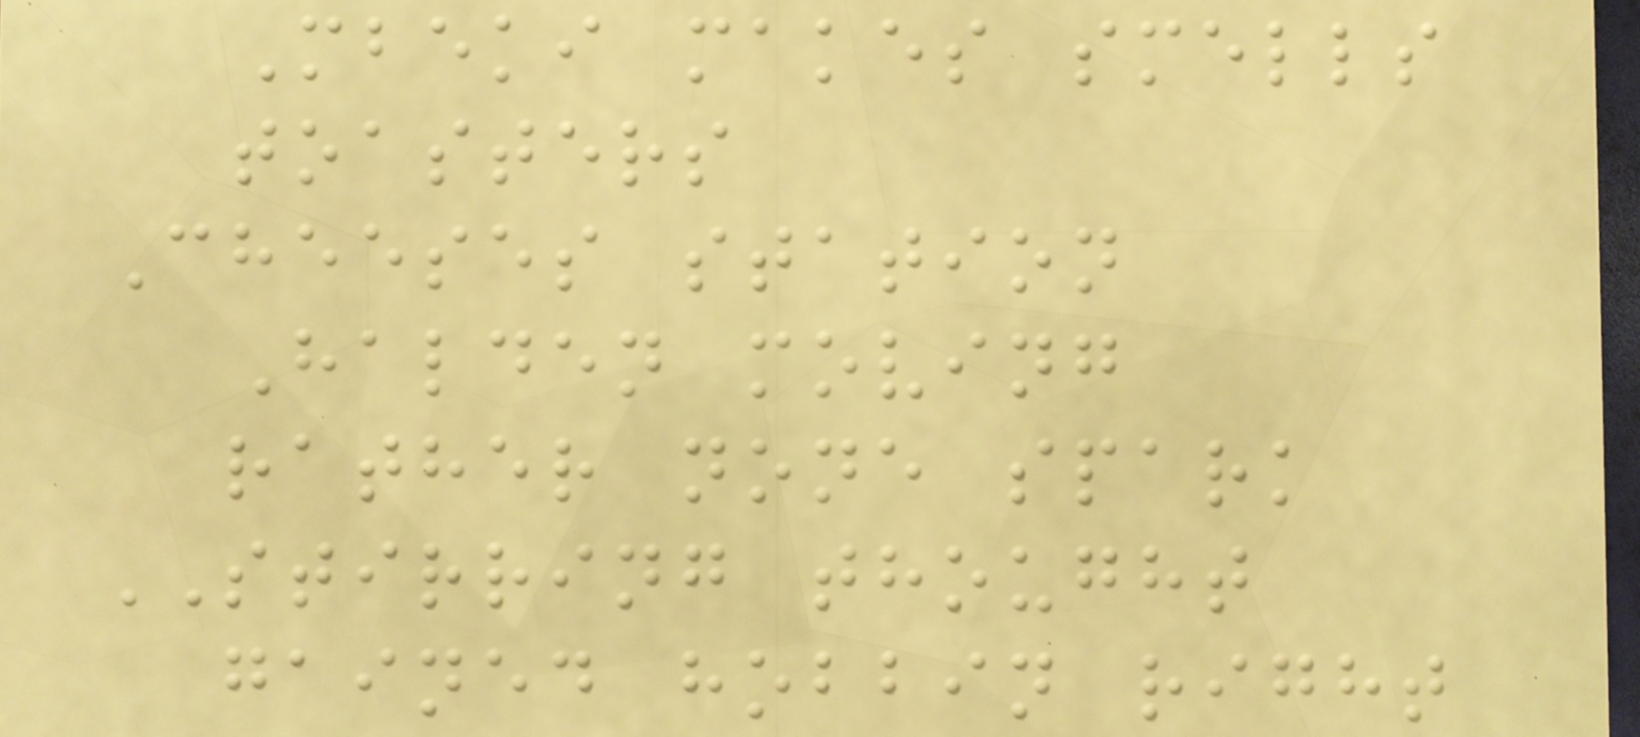Mbeki makes smells
toasters
Cheeses station
Halden moving
rather none spark
STIRRING thought
gained hobbin right
